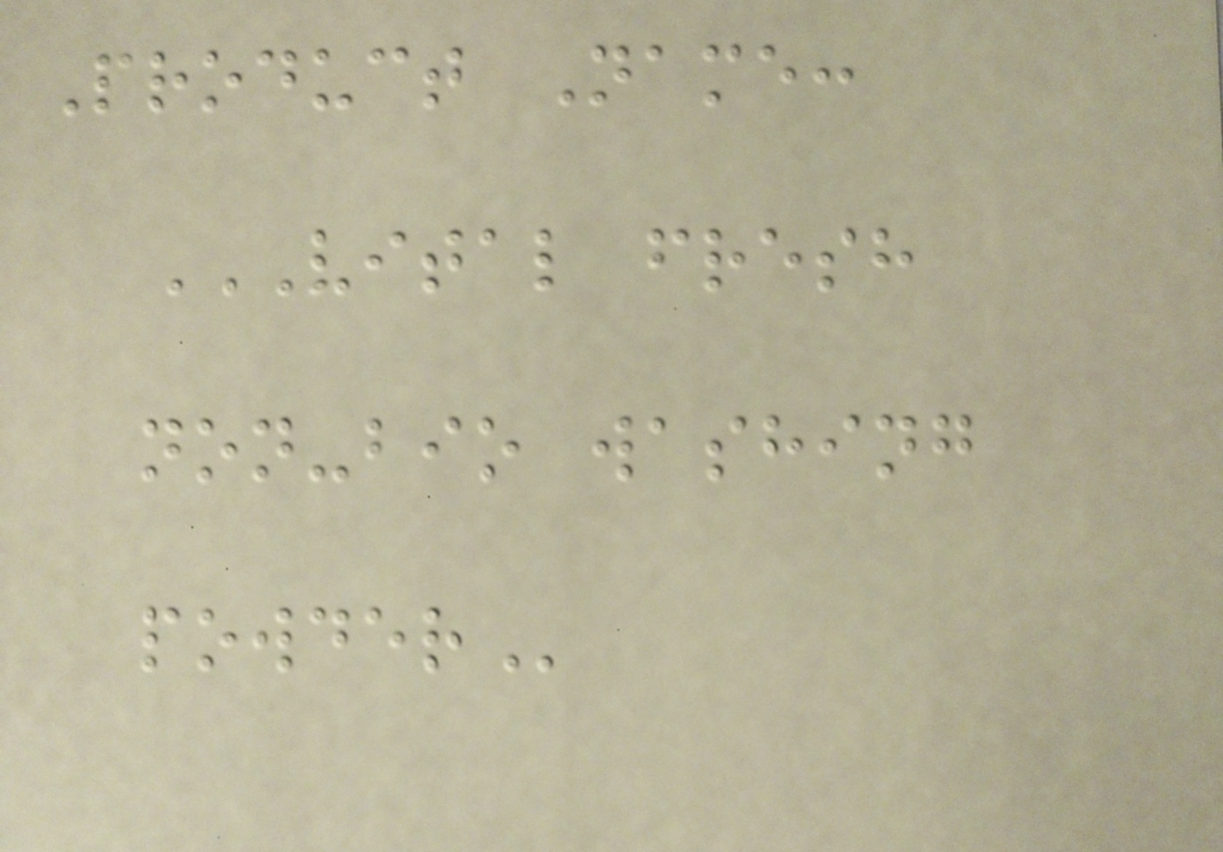Product Name:
VITAL FRESH
NON-BIO WASHING
POWDER
